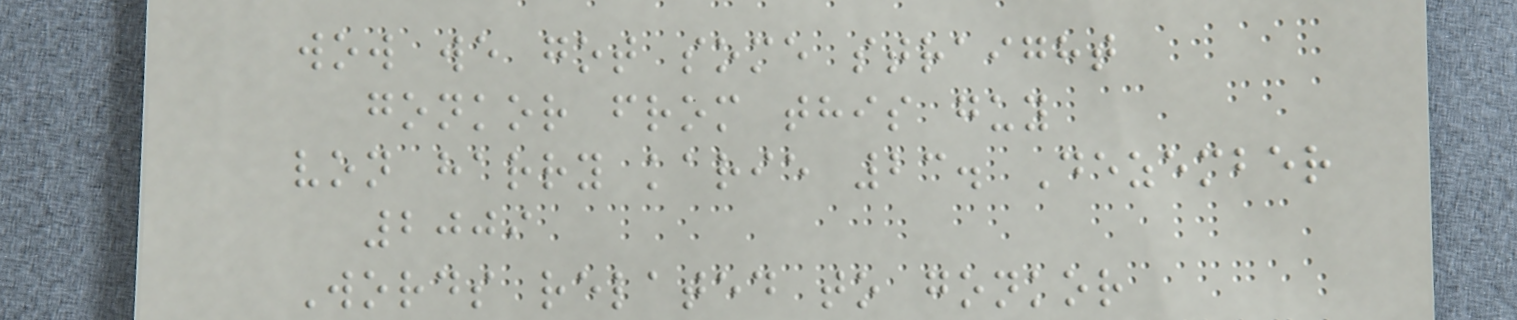wow we got some straight
gonkor from this guy
von harry karie 23. Dezember
2009
Words related to gonkor
